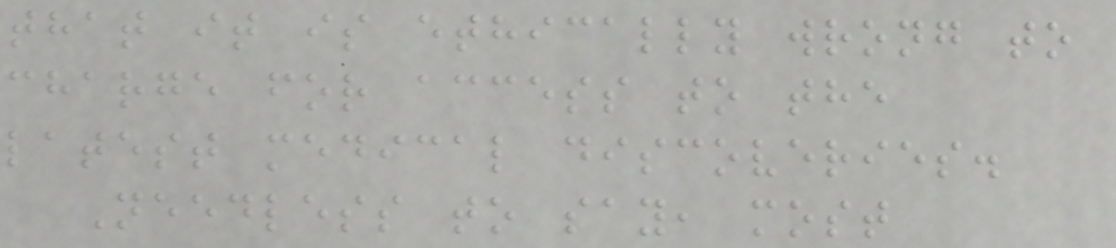that it is ethically wrong to
charge for access to the
latest medical discoveries.
Needless to say, most
